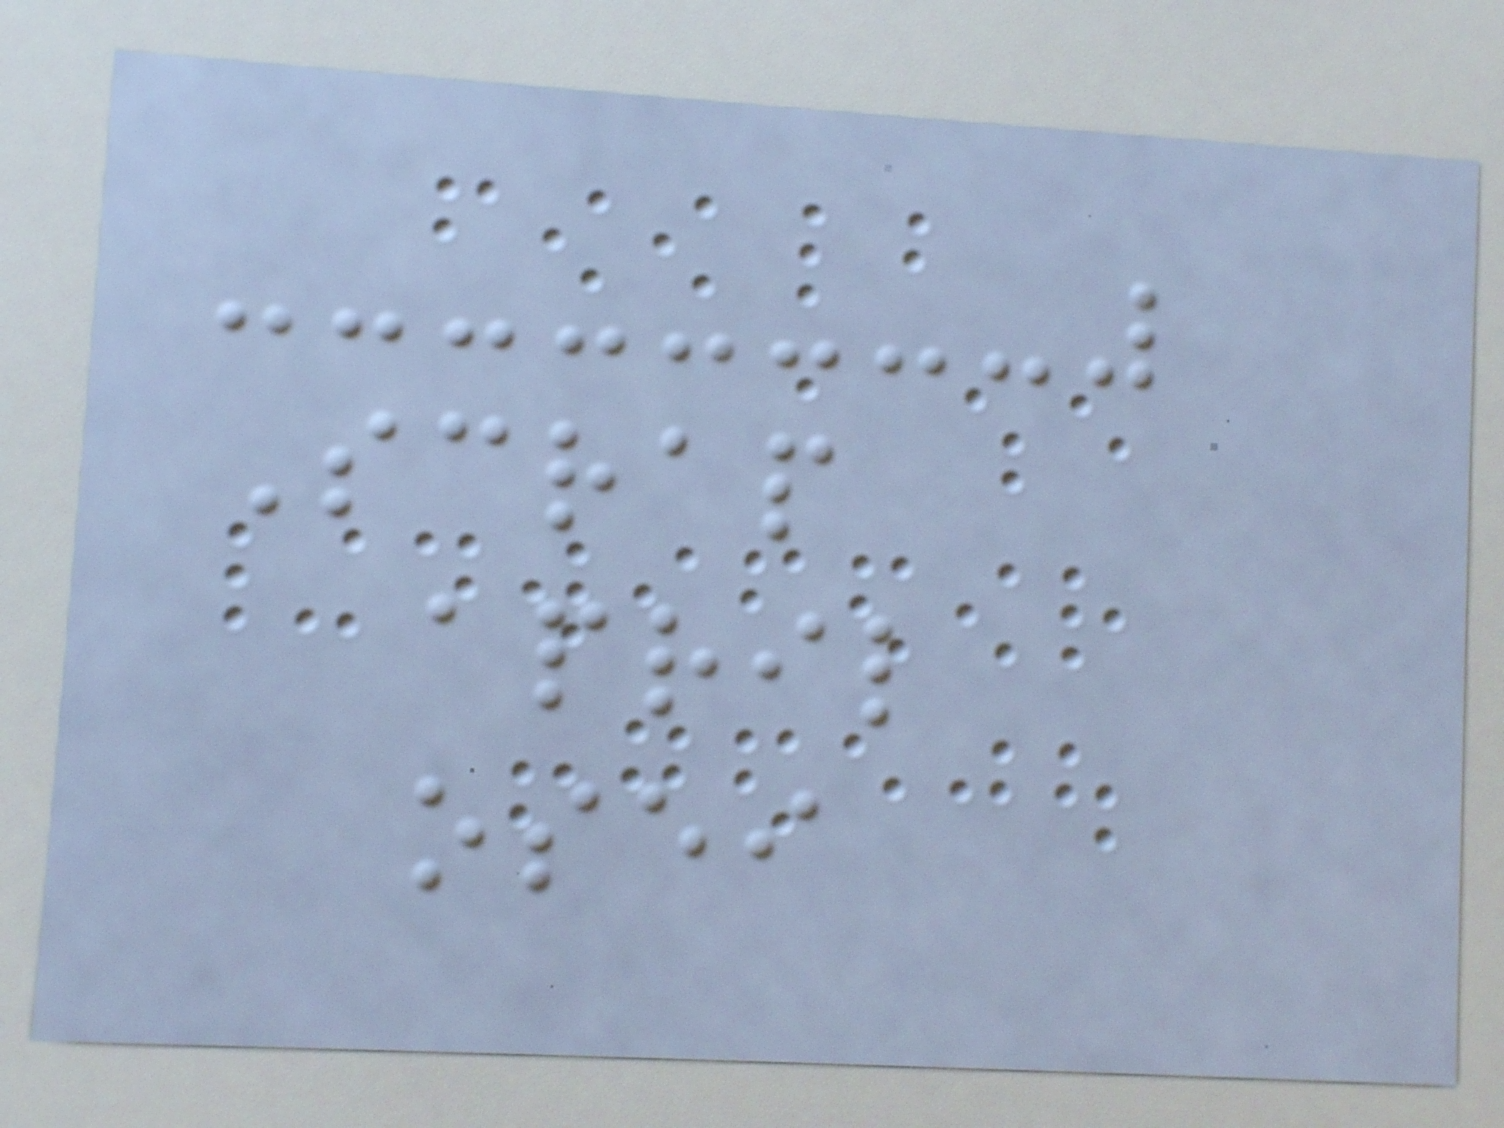Scrap
april
osei
